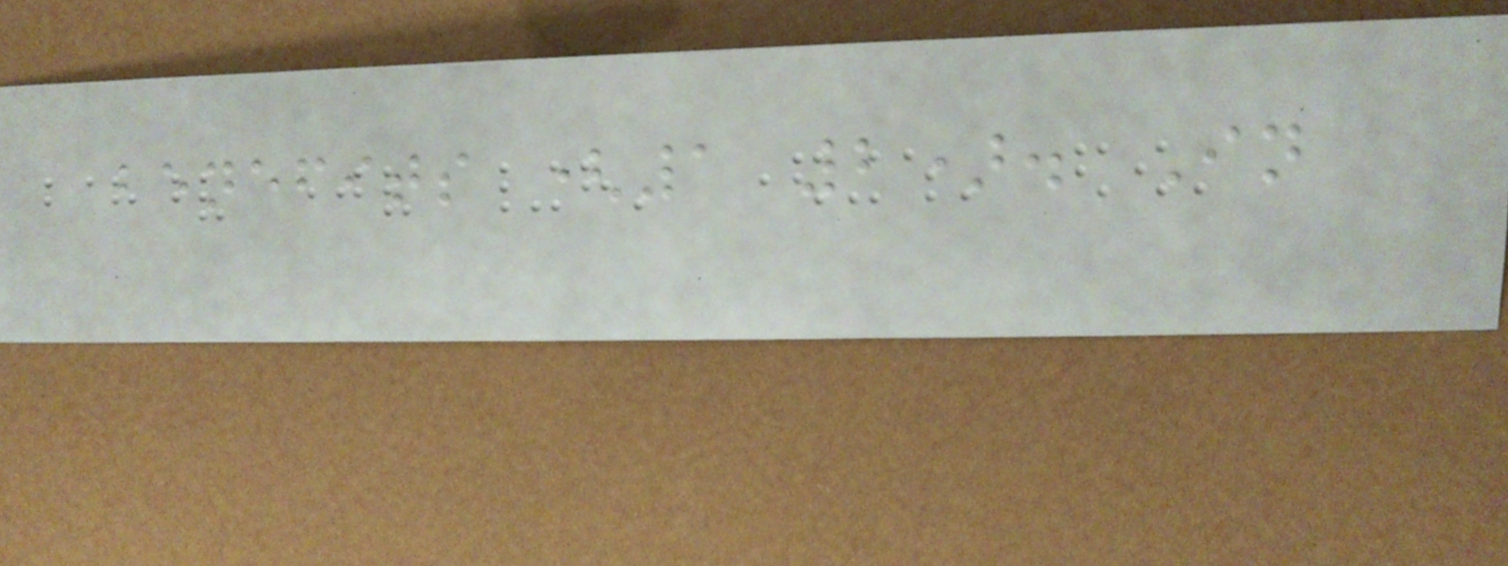benefits (1 2). In
